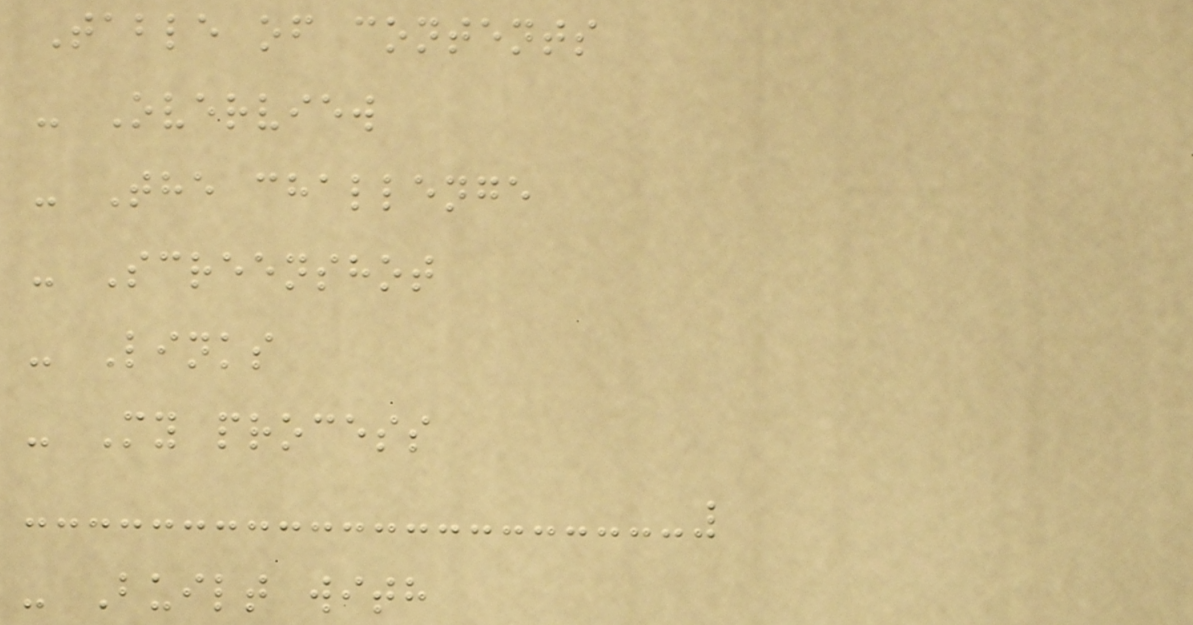Table of contents
- Overview
- The challenge
- Screenshot
- Links
- My process
- Built with
